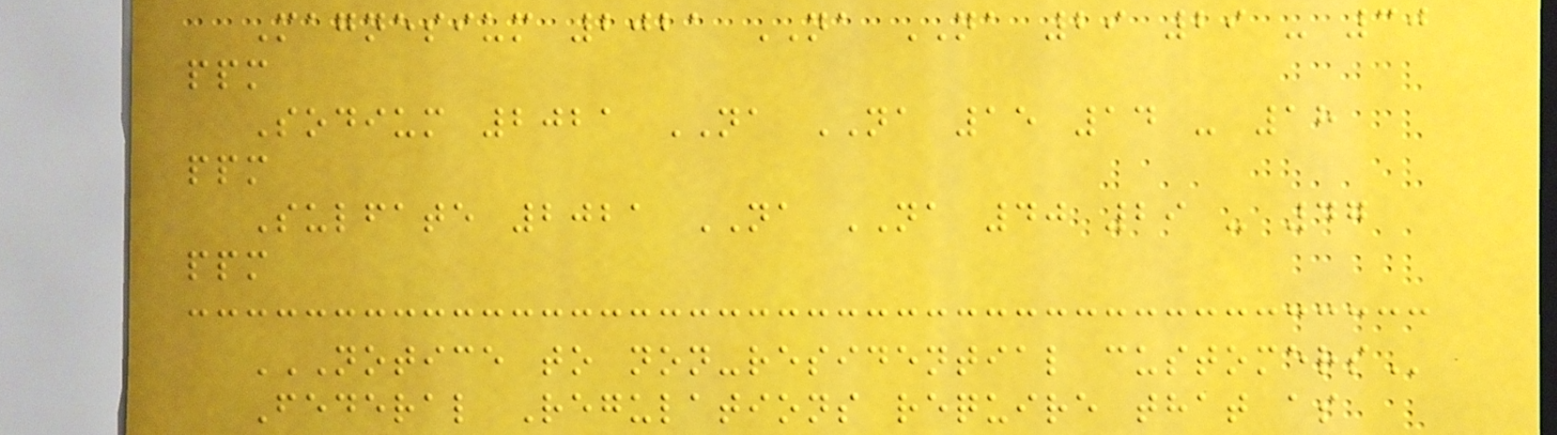Magnesium 2021 NA NA 29 29 - 30
ppm
Sodium 2021 NA NA 15 14 - 18
ppm
Sulfate 2021 NA NA 40 29 - 47
ppm
NOTICE TO NON-RESIDENTIAL CUSTOMERS
Federal Regulations require that as
